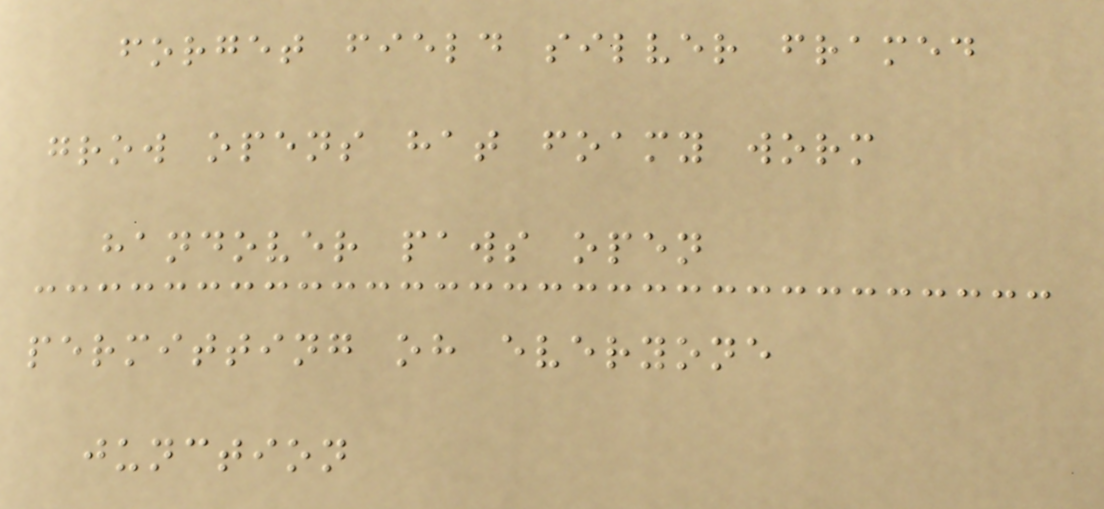forget field silver framed
grow opens hat foamy worm
handover paws open
permitting oh everyone
junction
